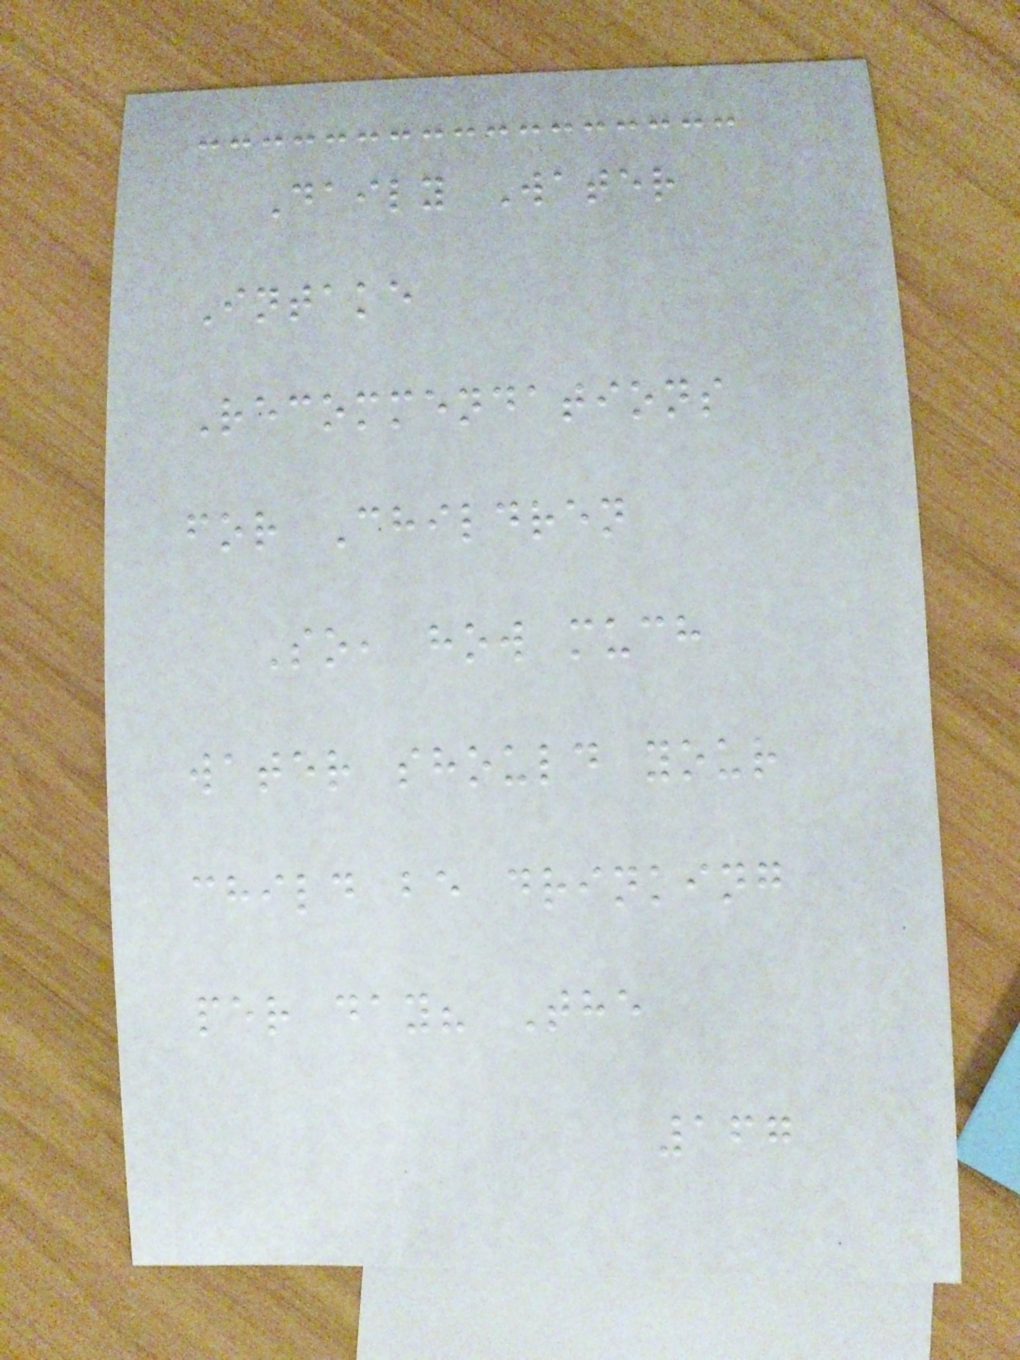Daily Water
Intake
Recommendations
for Children
So, how much
water should your
child be drinking
per day? The
167
